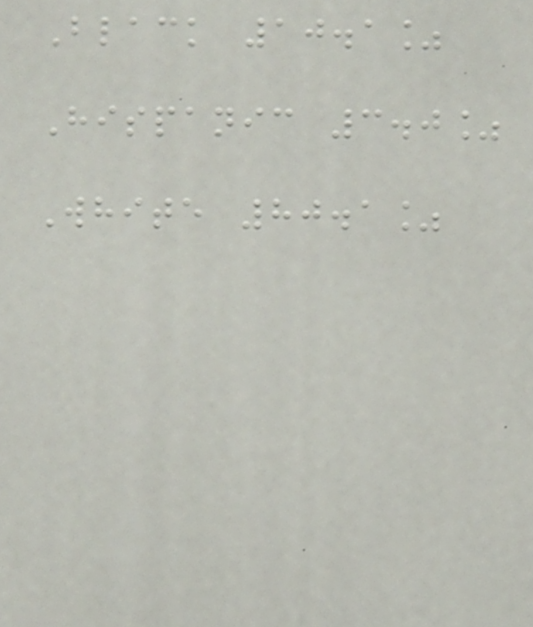Black 10.1%
Hispanic 3.0%
White 80.1%
